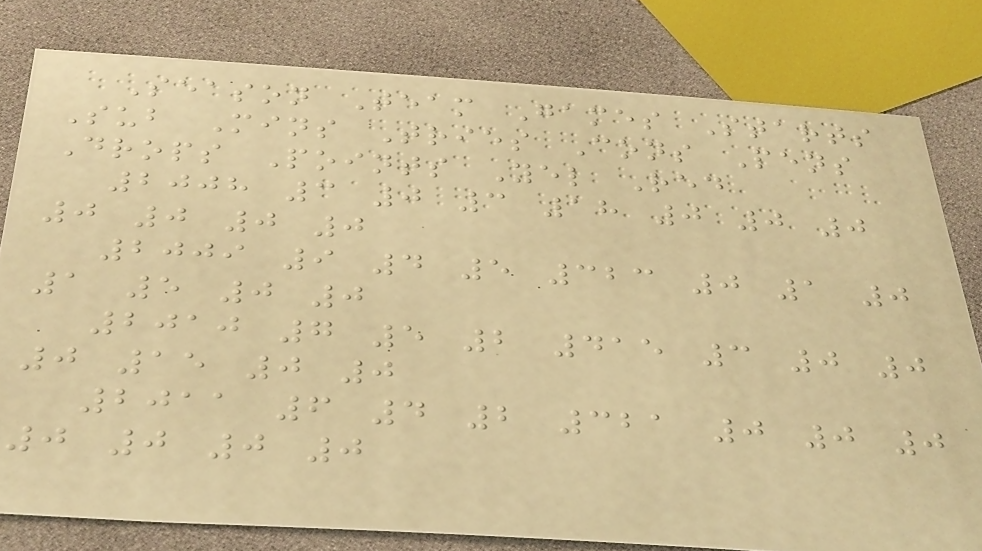Season Team Games Starts
Sub Mins Tries Cons Pens
Drops Points Yel Red
2008 3 0 3 18 0 0 0
0 0 0 0
2009 9 4 5 323 0 1 0
1 5 0 0
2010 7 5 2 415 3 0 0
0 15 0 0
2011 6 4 2 321 0 0 0
0 0 0 0
